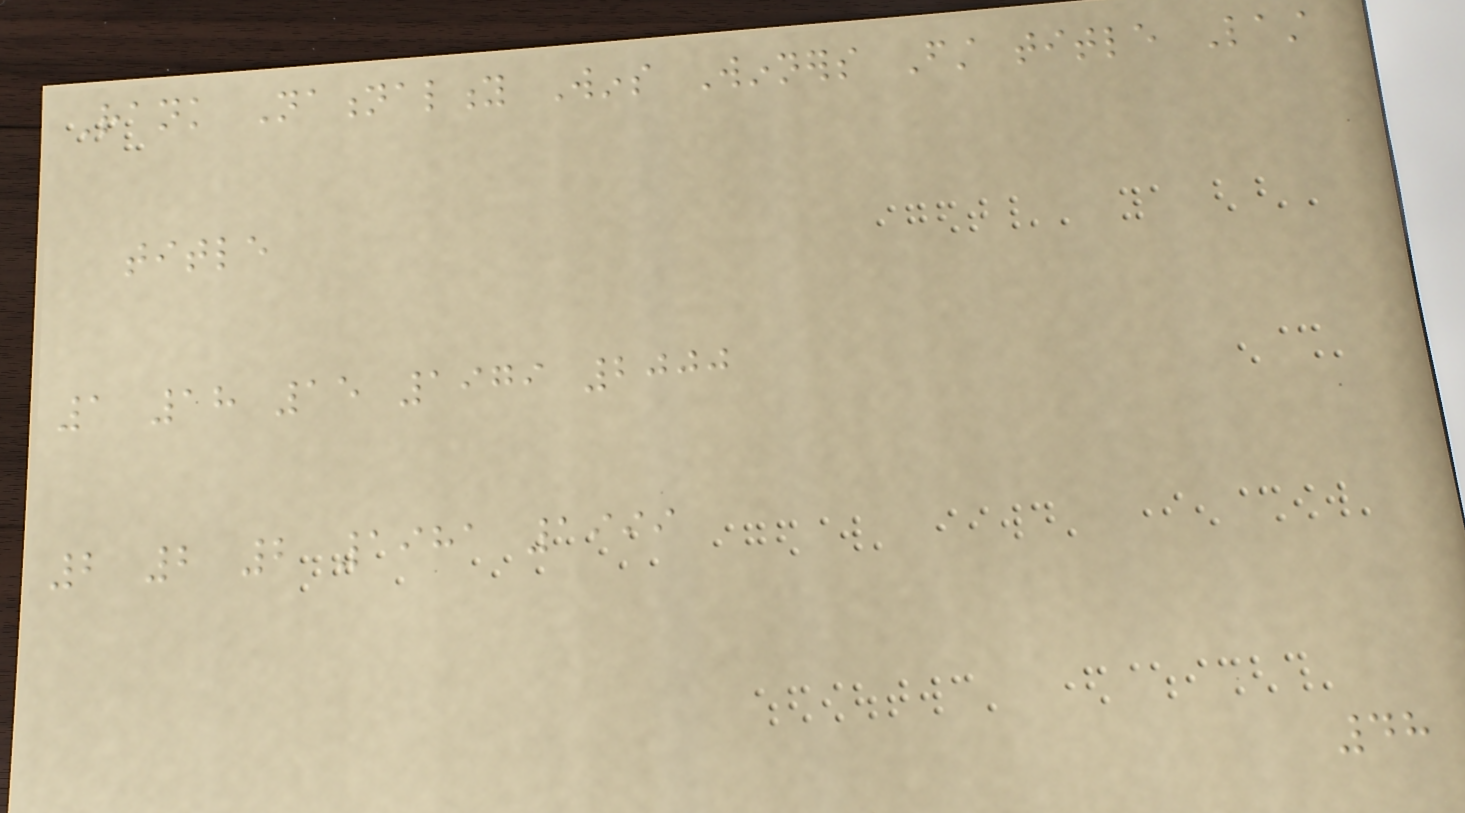Rank Nationality Wins Winners First title Last
title
1 18 15 1979 2000
2 2 2 1981 1999
48
